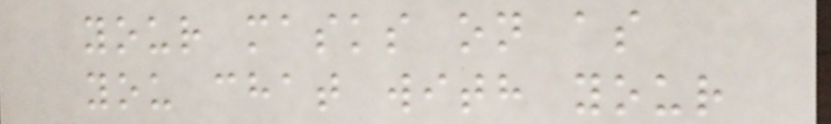your masks on as
you chat with your
